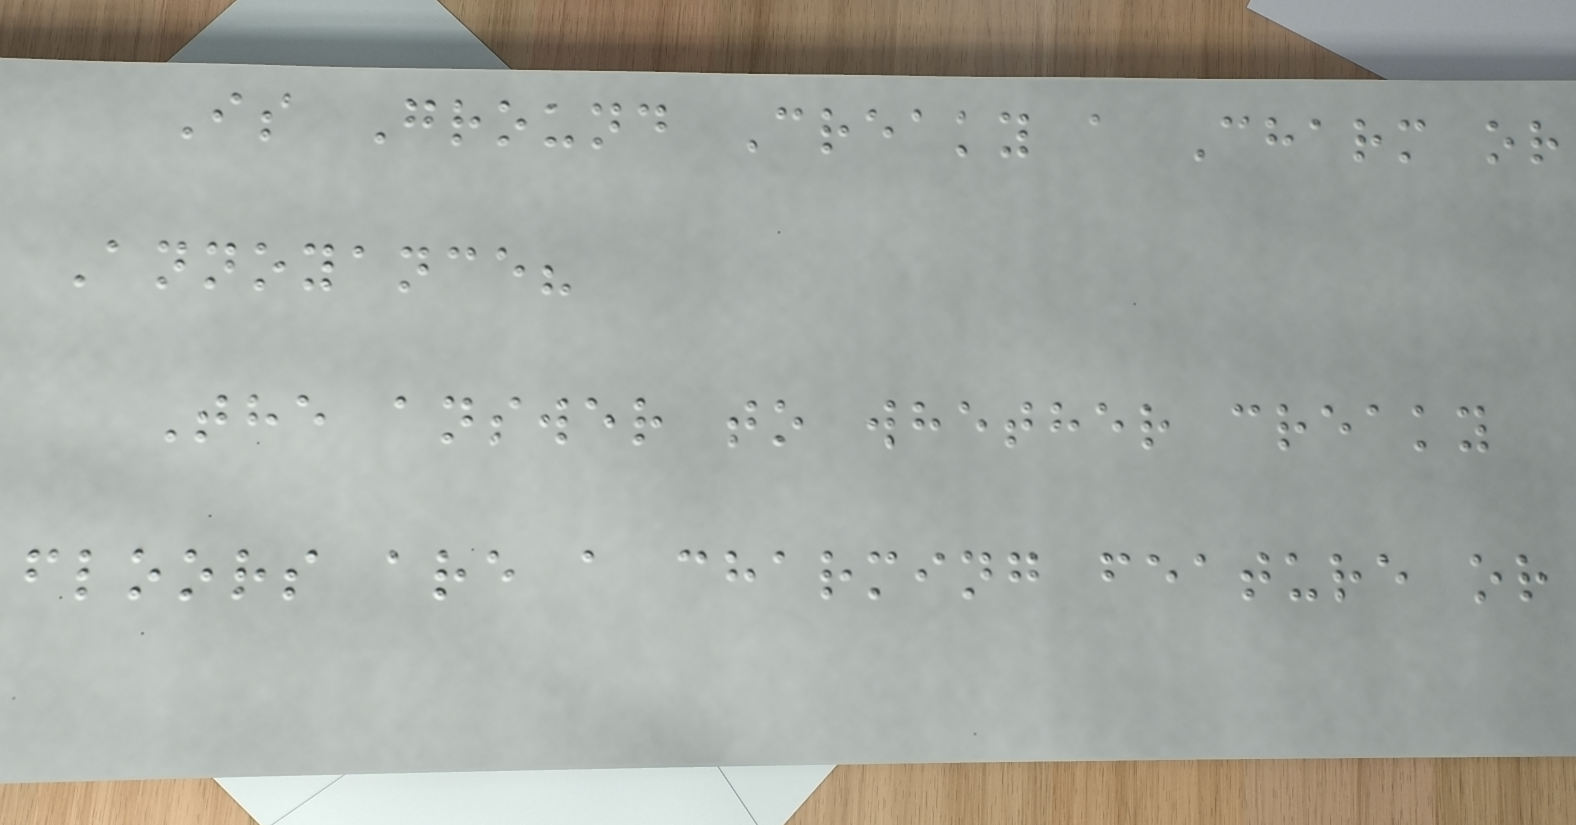Is Ground Creaky a Charm or
Annoyance?
The answer to whether creaky
floors are a charming feature or
